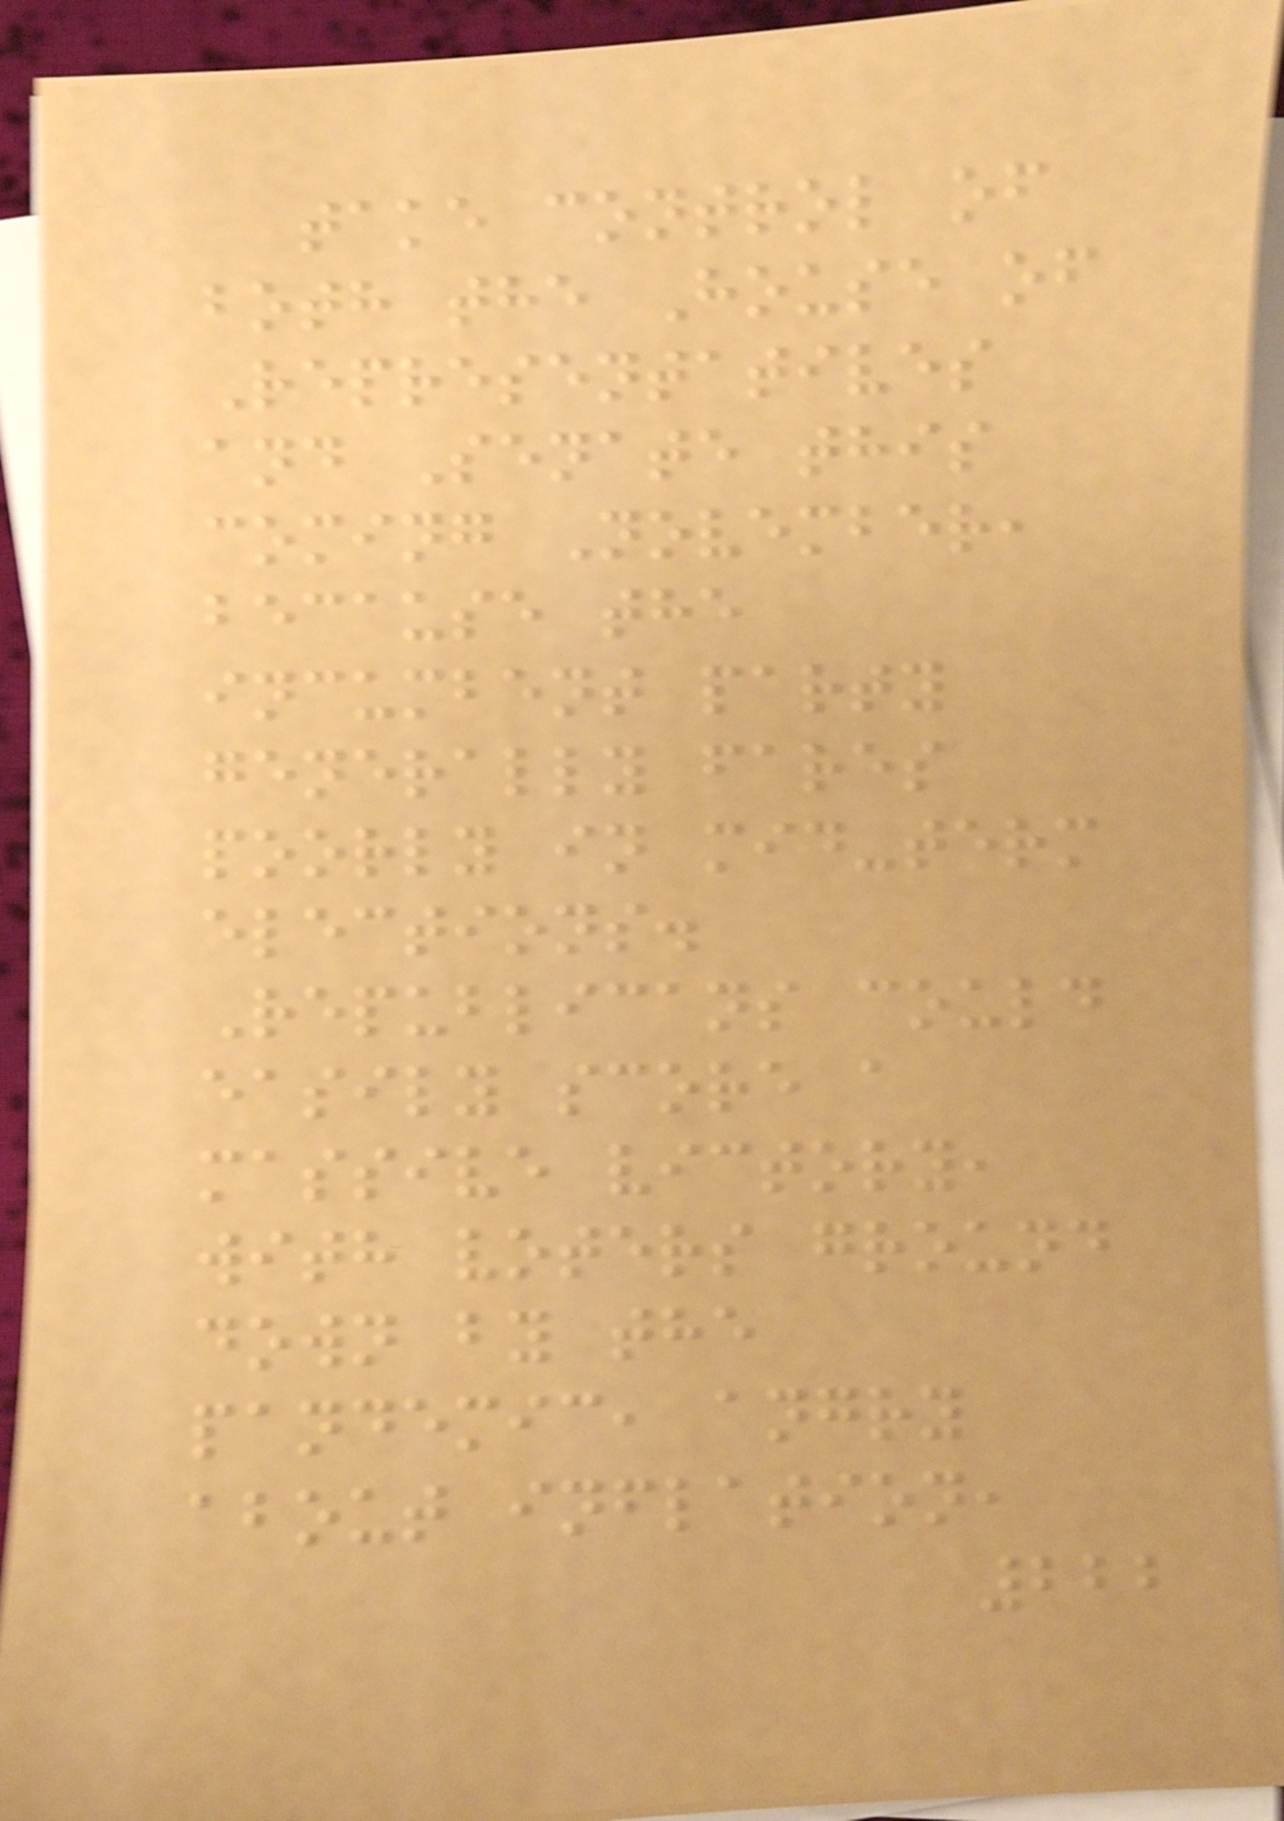take control of
both the House of
Representatives
and Senate this
coming November,
because the
incumbent party
generally fares
poorly in mid-term
elections.
Republicans could
easily score a
massive victory,
with voters ground
down by the
pandemic, angry
about inflation,
222
